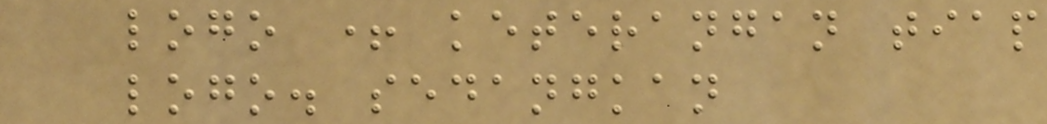logo + keterangan tiap
logo. sedangkan
